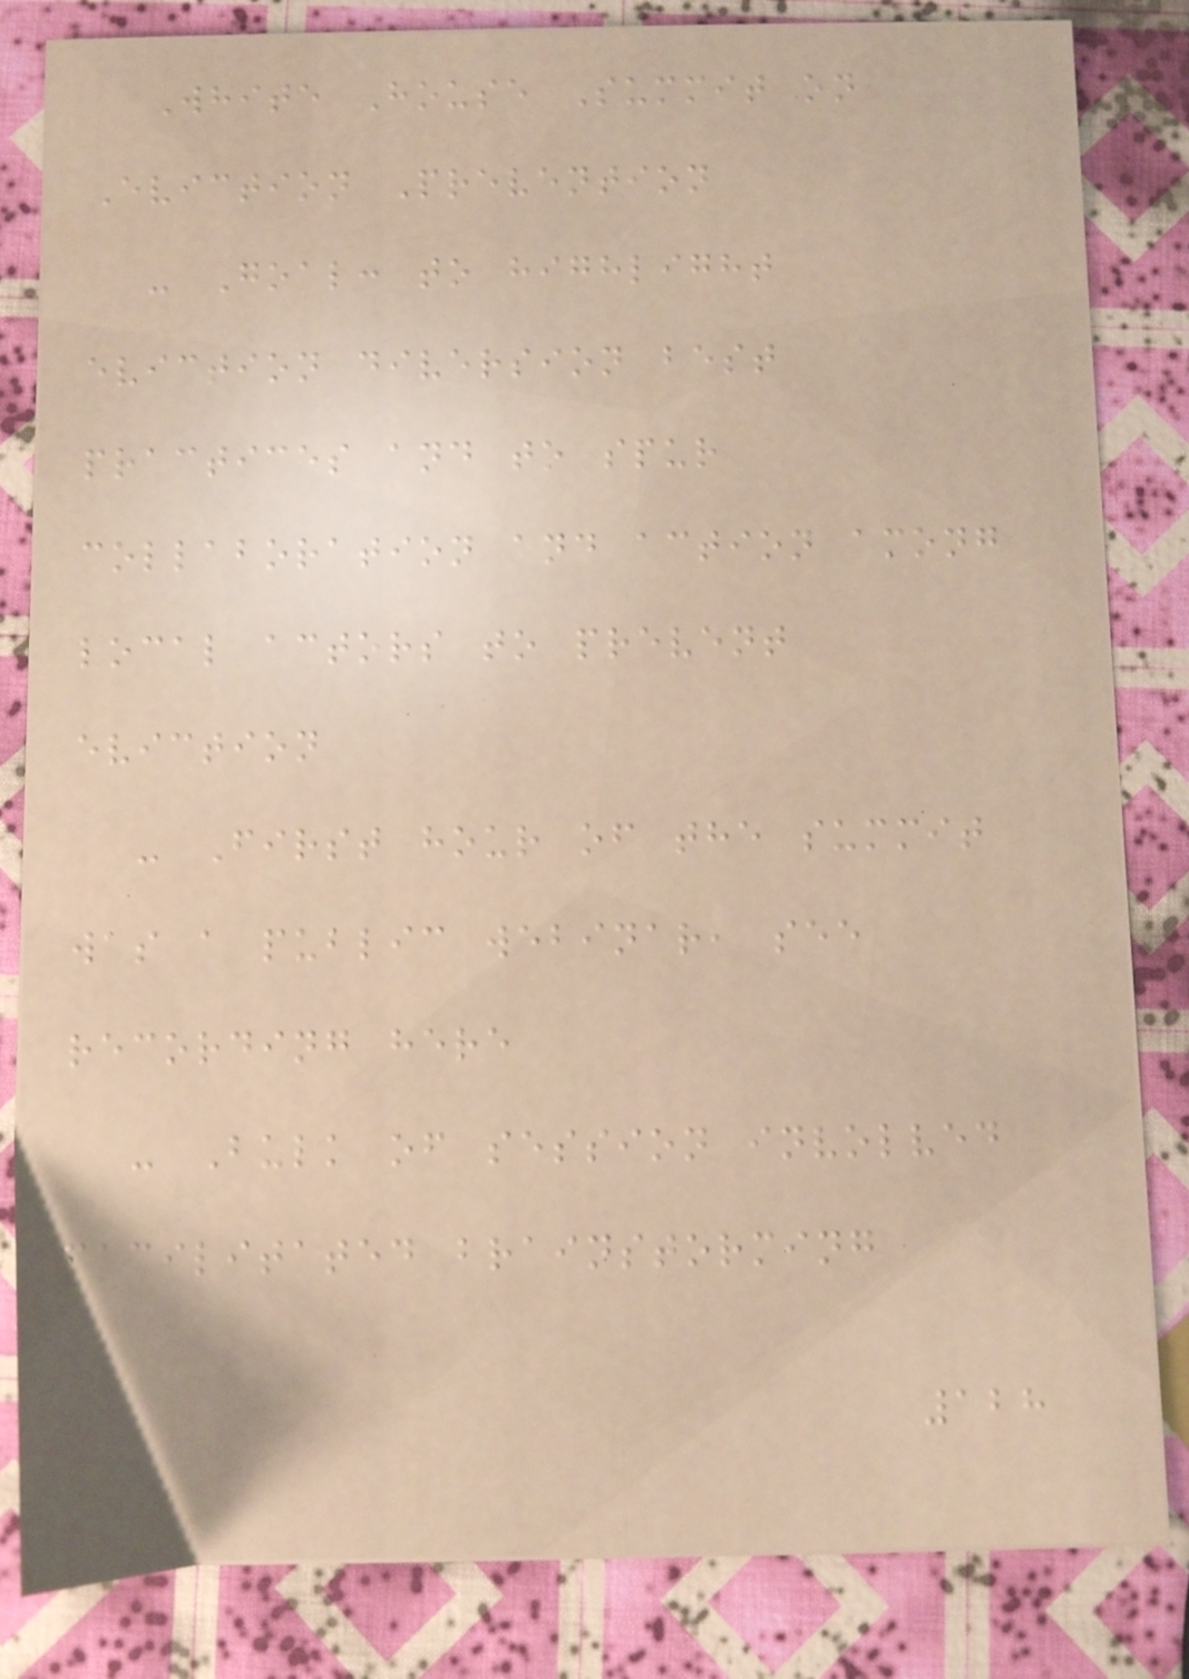White House Summit on
Eviction Prevention
- Goal: to highlight
eviction diversion best
practices and to spur
collaboration and action among
local actors to prevent
eviction
- First hour of the summit
was a public webinar, see
recording here
- Bulk of session involved
facilitated brainstorming
128
